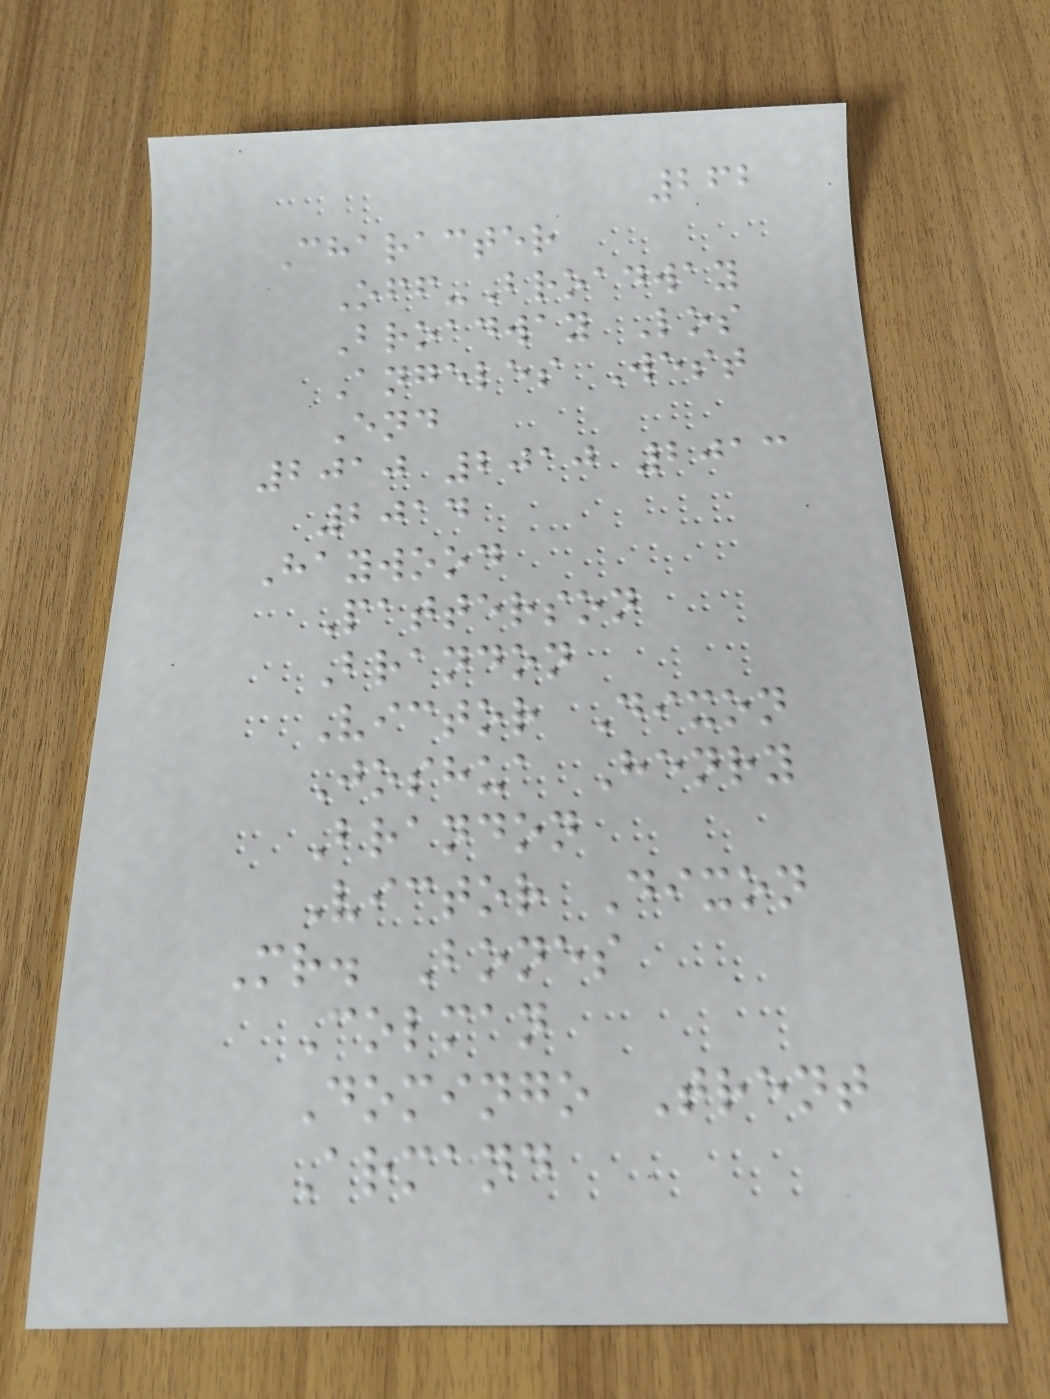262
Character
Off-Broadway
Broadway Los
Angeles West
End
2010 2010 2013
2014
Haywood
Patterson
Brandon
Victor Dixon
Joshua Henry
Brandon
Victor Dixon
Mr. Bones
Colman
Domingo Trent
Armand
